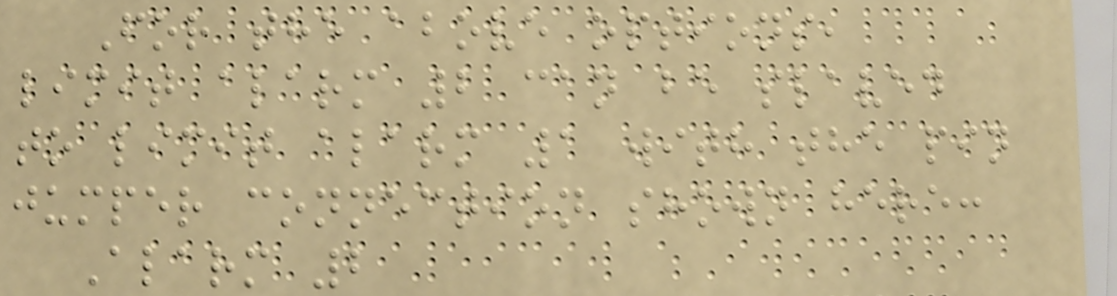For the above options,
limit alarm 2 can be slaved
to limit alarm 1 with the pin
jumper connection shown here:
Alarm 2
